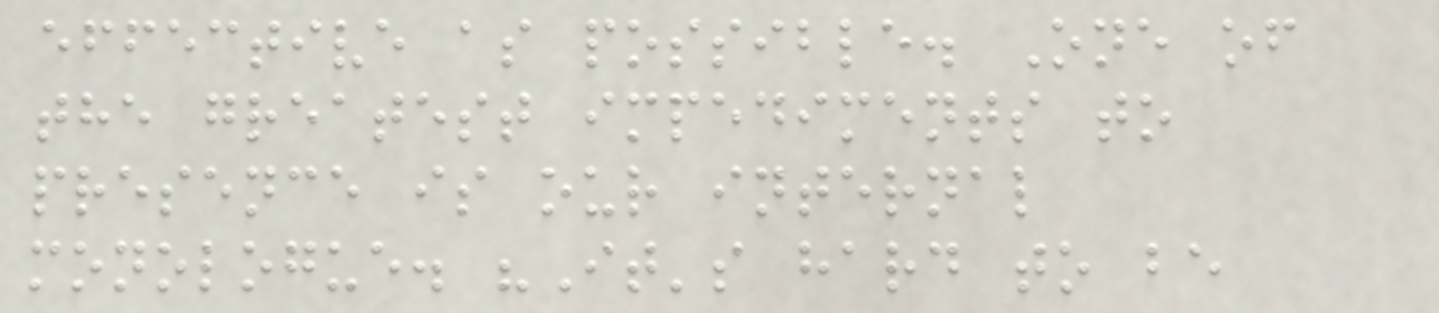effective as possible. One of
the greatest impediments to
presence is our internal
monologue. "It's hard to be
